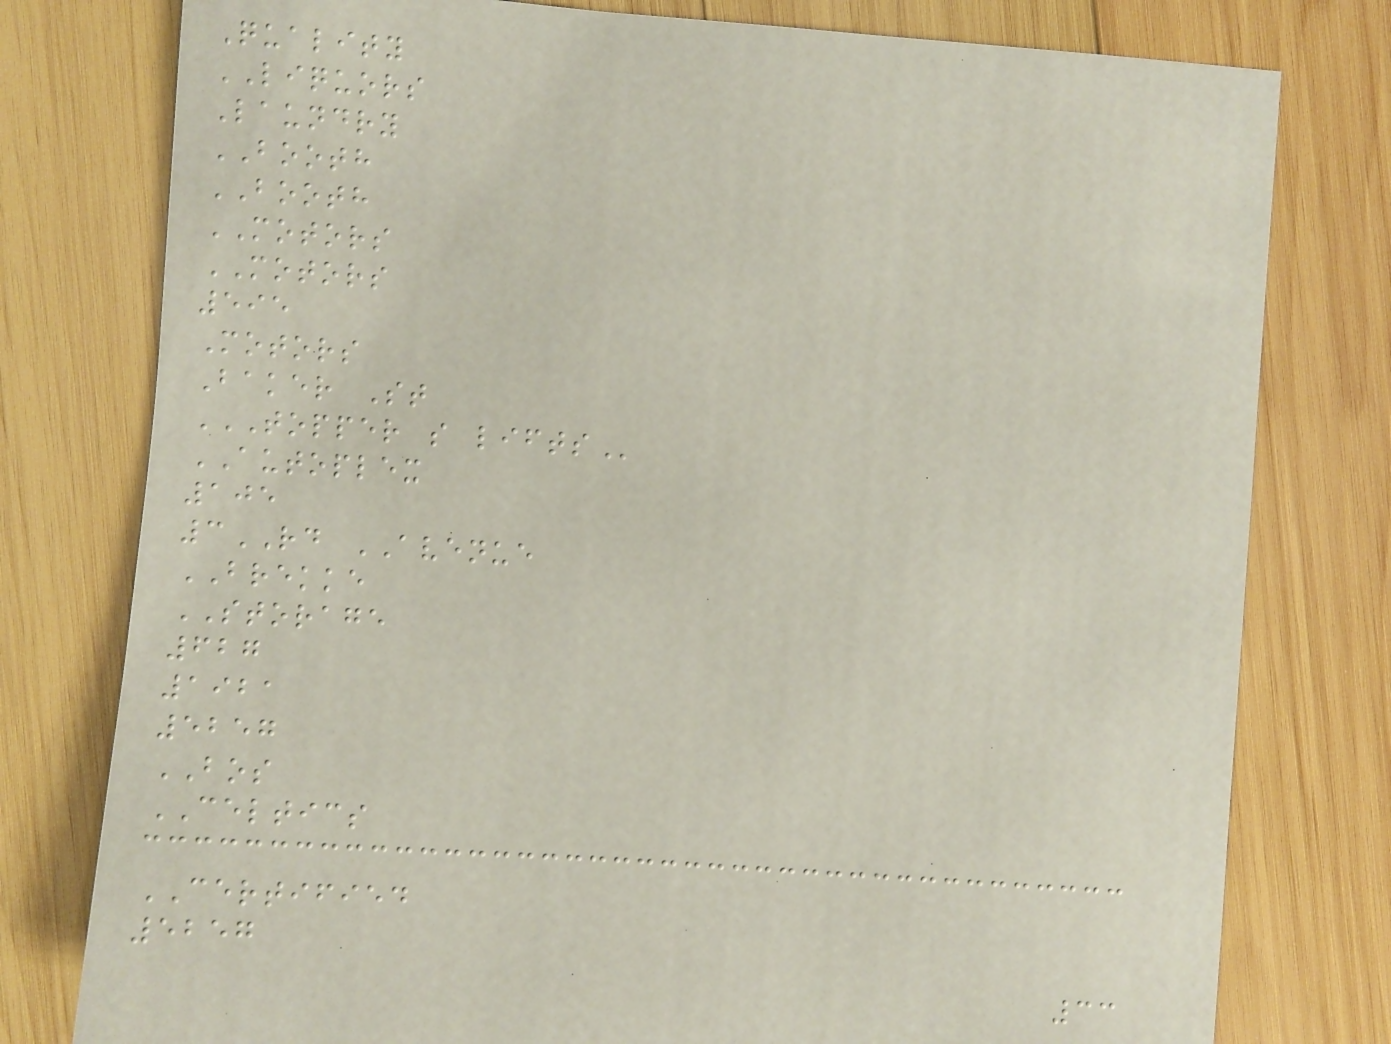Quality
LIQUORS
Laundry
BOOTH
BOOTH
MOTORS
MOTORS
595
Motors
Baker St
TOPPER S LIFTS
AUTOPLEX
105
3RD AVENUE
BREKKE
STORAGE
627
1921
5257
BOS
CELTICS
CERTIFIED
5257
33
